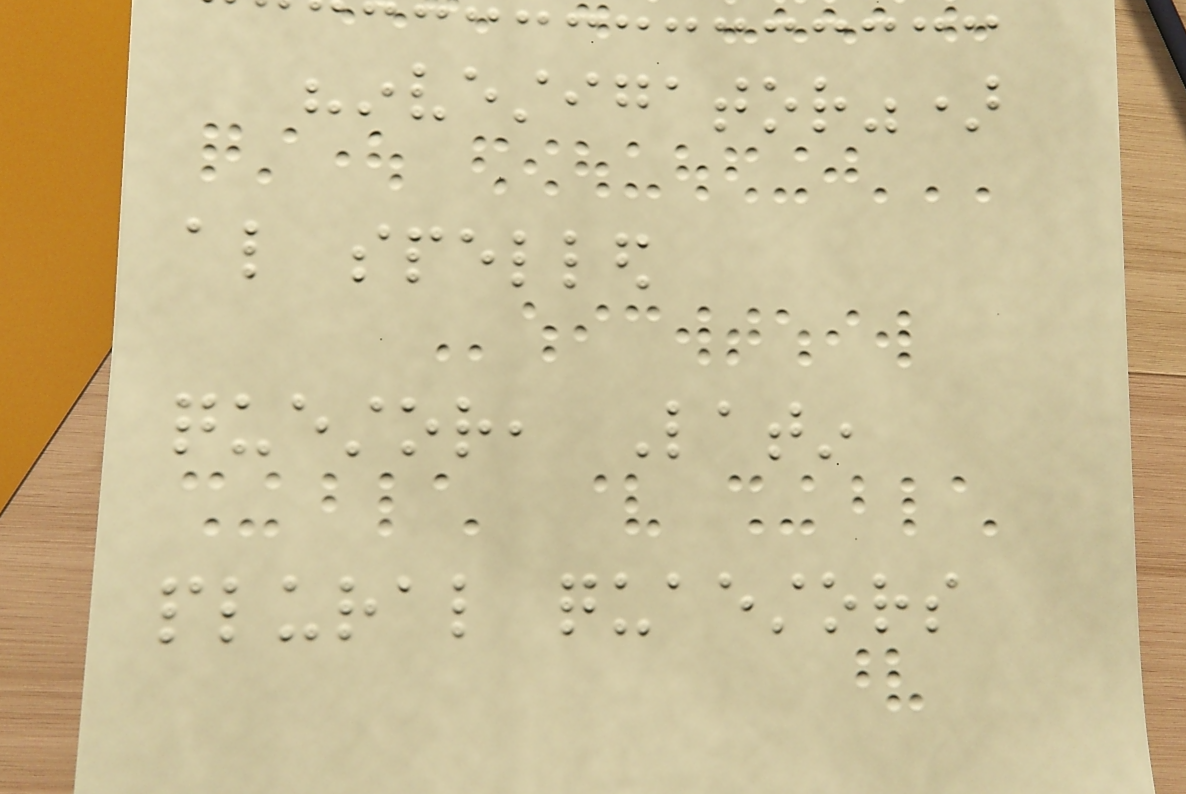"investigator")
also spelled
questor, Latin
plural quaestors
